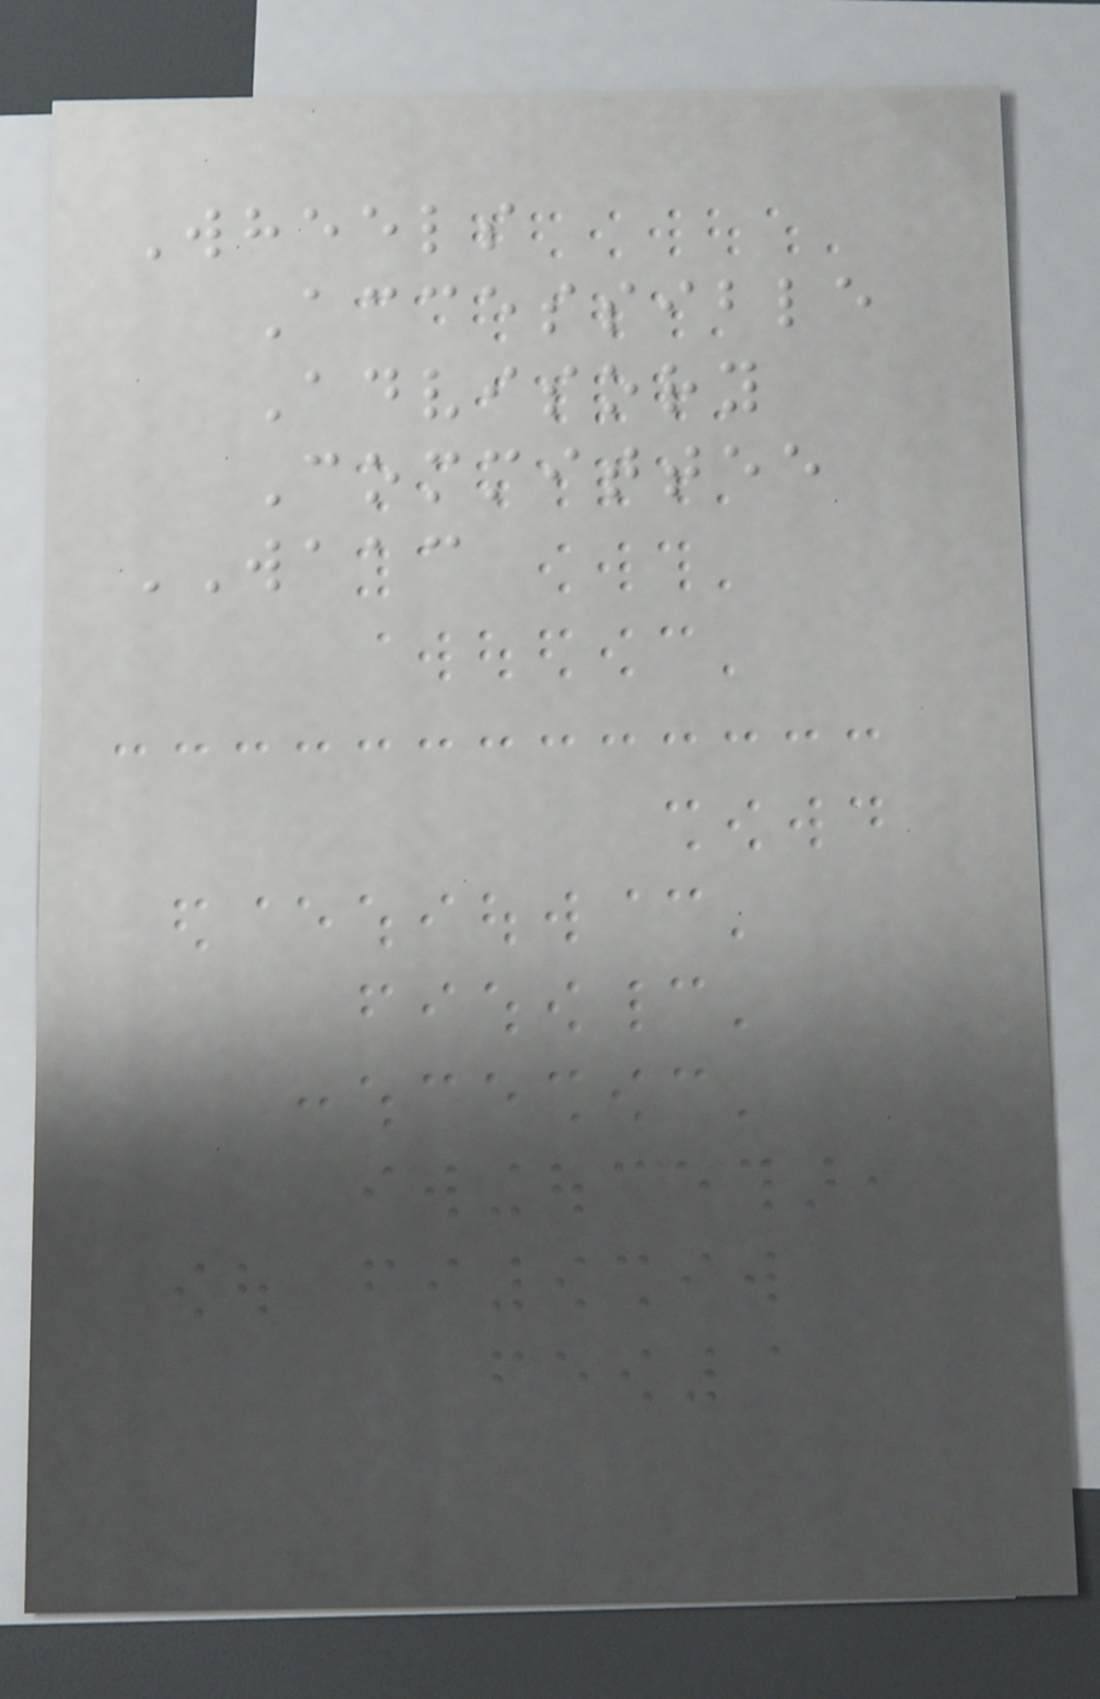Wheels
Accessible
Advisory
Committee
WAAC
